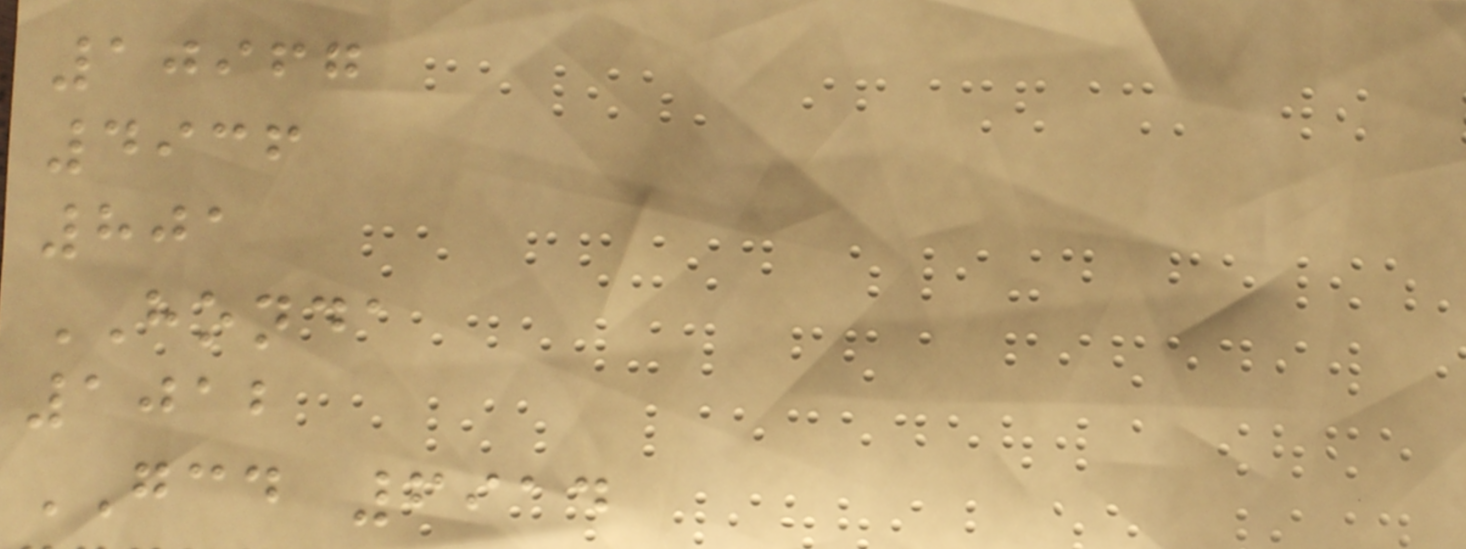10967
4936
801
HONDA
1012
GCD 6914
